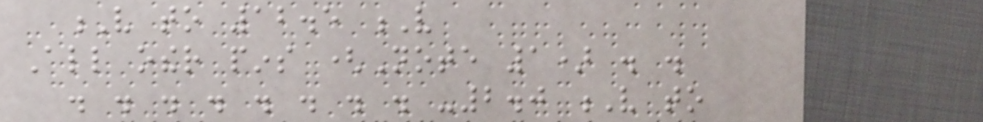V to 12.5 V
All other pins (Note 1) . .
. . . . . . . . -2.0 V to
